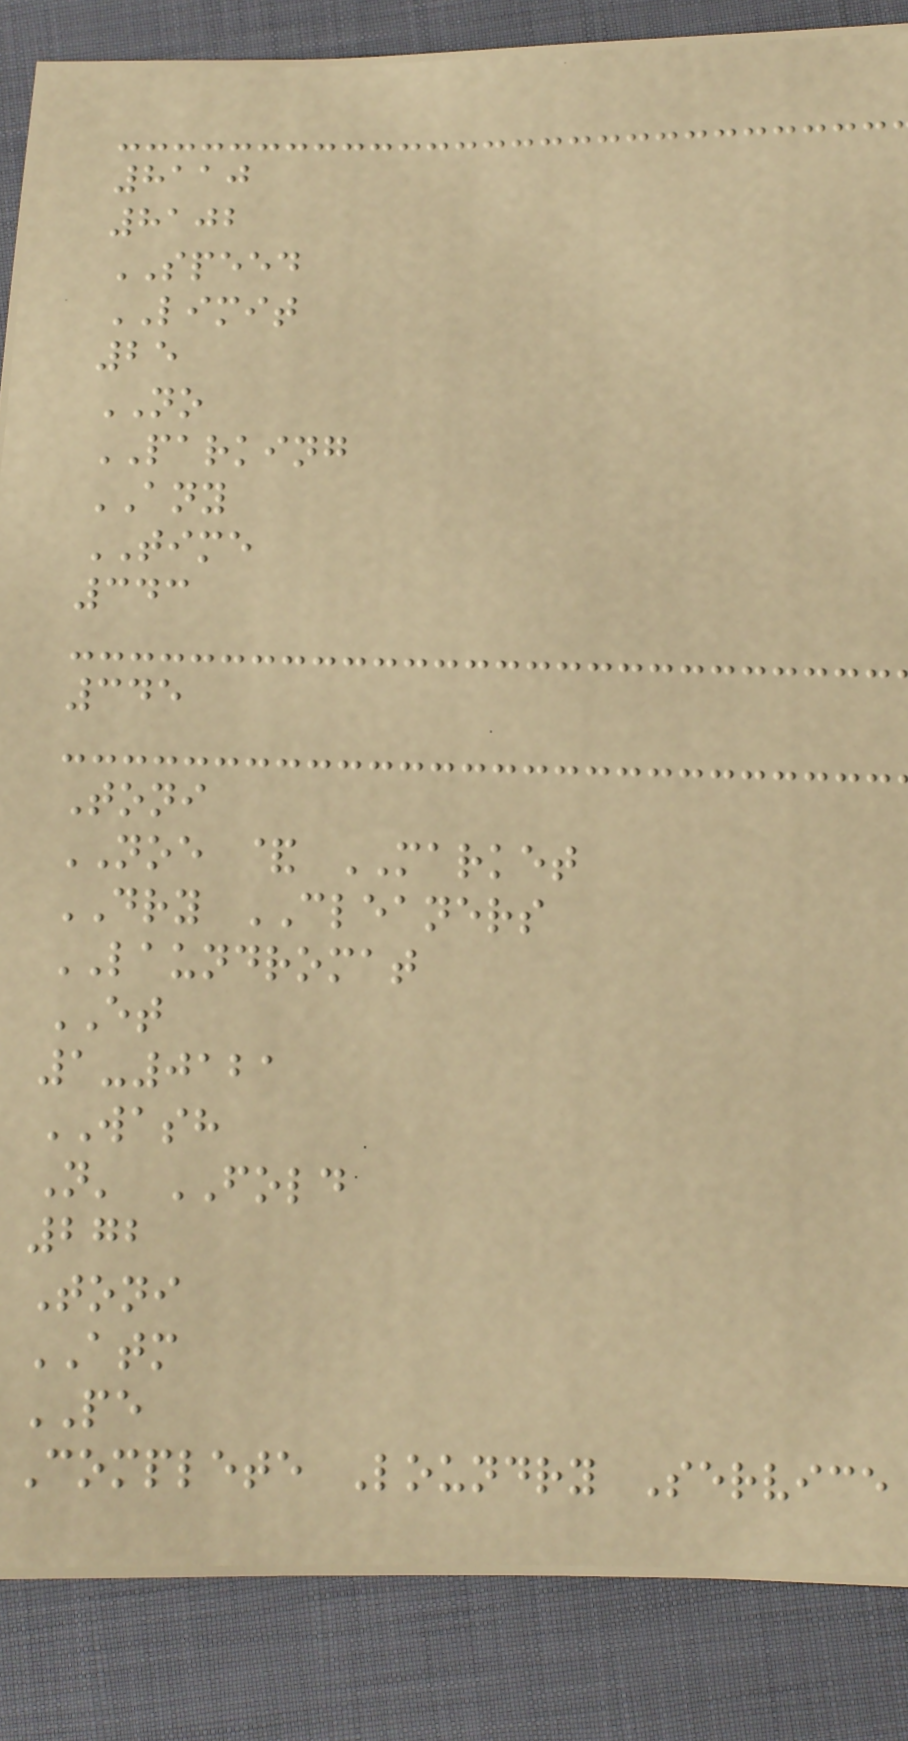8110
8102
SPEED
LIMIT
25
NO
PARKING
ANY
TIME
343
345
Toni
NOE & MARKET
DRY CLEANERS
LAUNDROMAT
ET
1-0121
WASH
N' FOLD
272
Toni
ATM
PE
Complete Loundry Service
